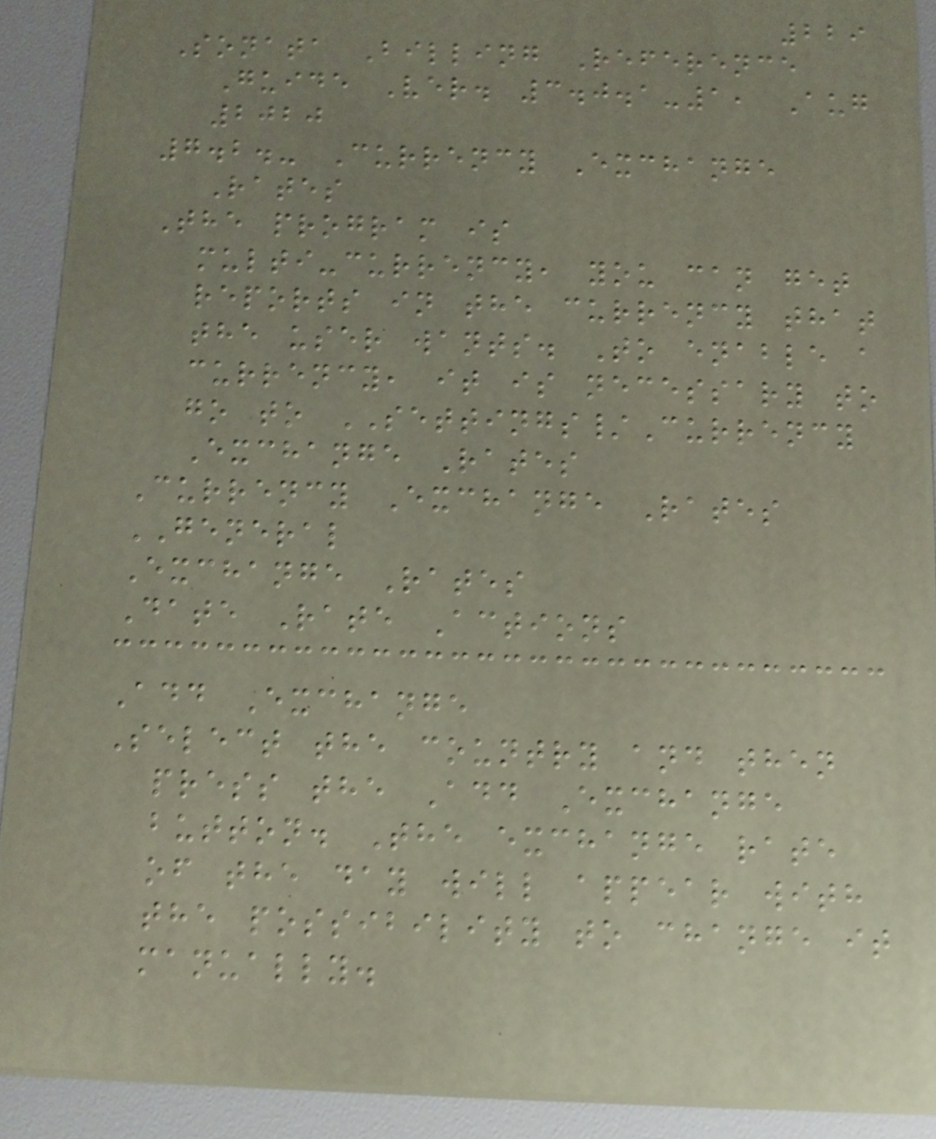229
Sonata Billing Reference
Guide Ver. 3.0.1-1, Aug
2020
7.2.- Currency Exchange
Rates
The program is
multi-currency, you can get
reports in the currency that
the user wants. To enable a
currency, it is necessary to
go to SETTINGS/Currency
Exchange Rates
Currency Exchange Rates
GENERAL
Exchange Rates
Date Rate Actions
Add Exchange
Select the country and then
press the Add Exchange
button. The exchange rate
of the day will appear with
the possibility to change it
manually.
